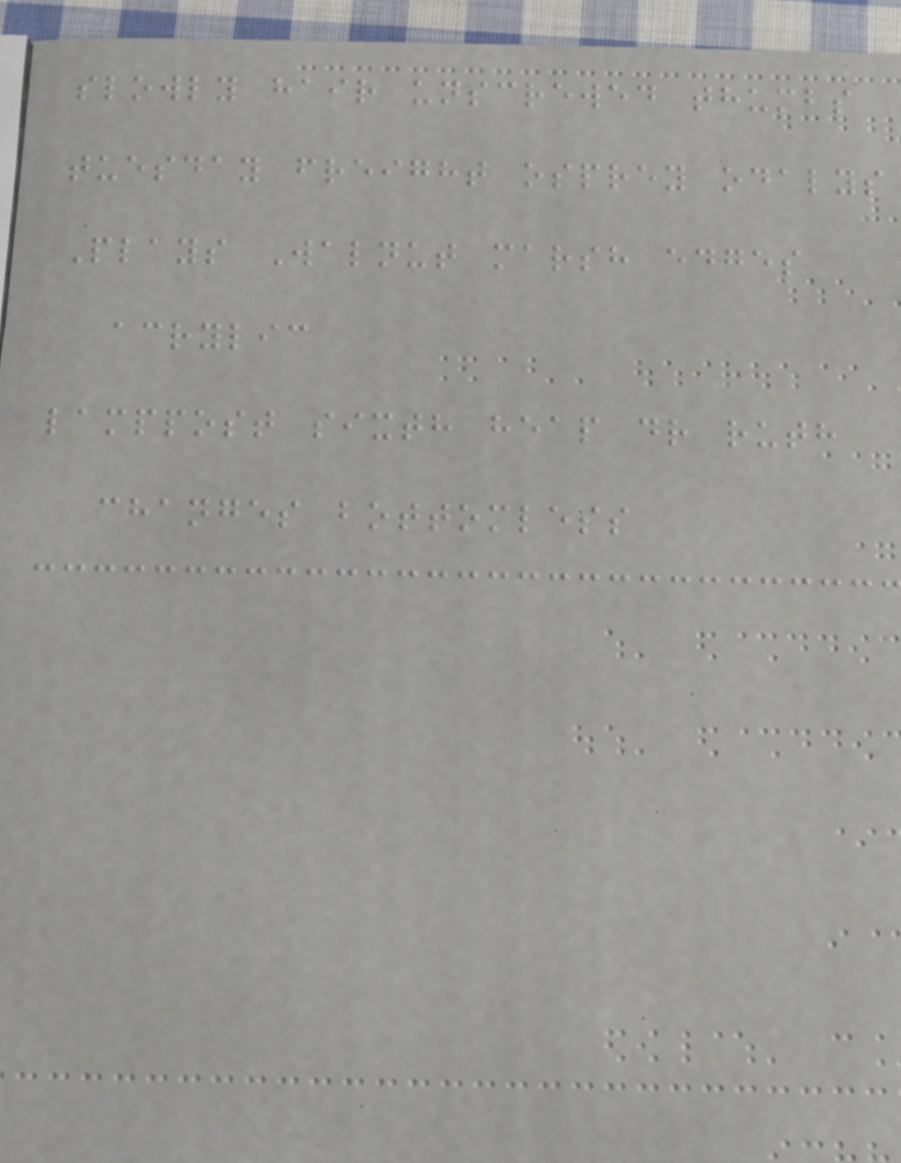slowly hair unscrewed thumbs
tuesday freight osprey odalys
Plays Walnut marsh edges
acrylic
lamppost sixth heap dr ruth
changes bottomless
